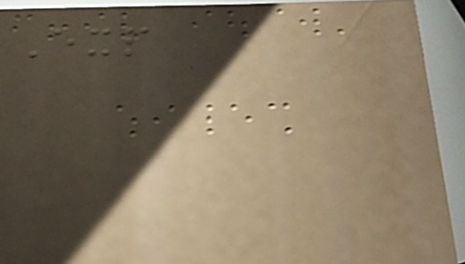Exp
